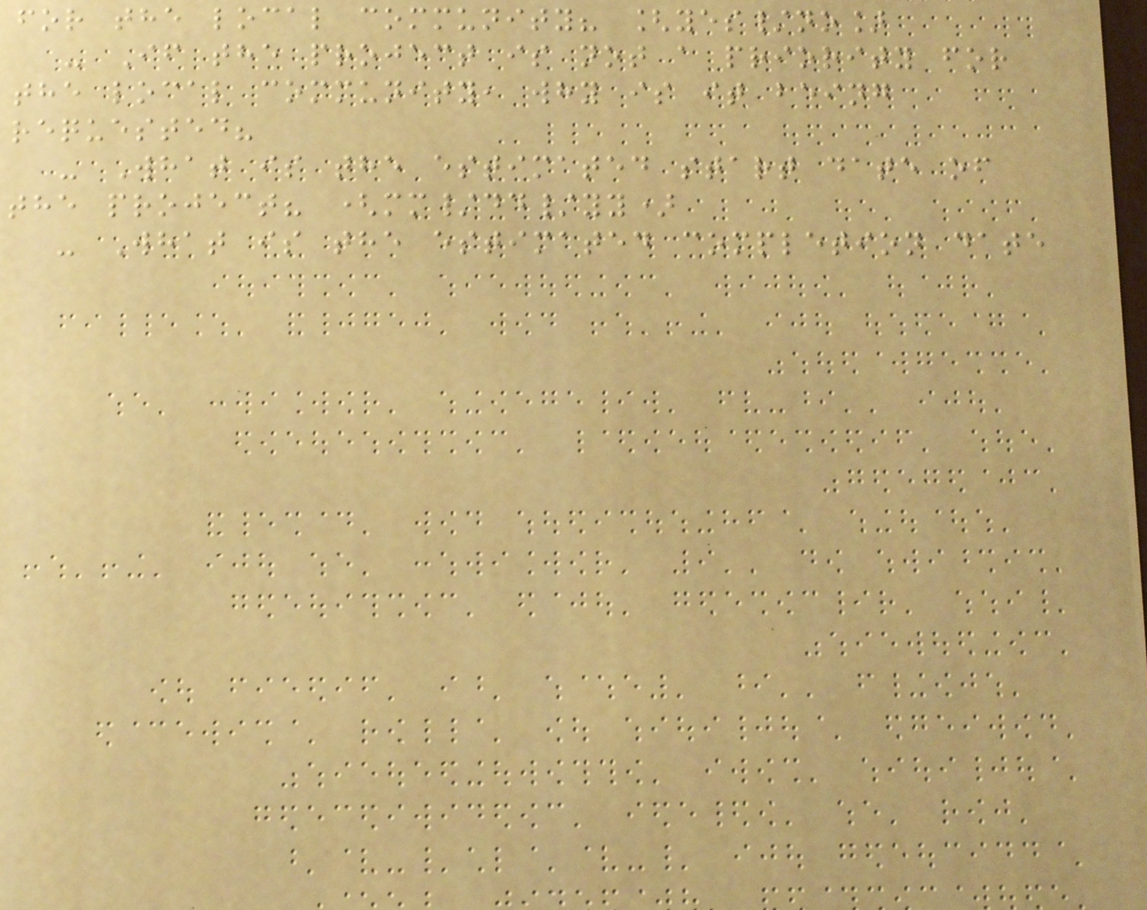for the local community? [yes/no]
- If the project is not a priority for
the local community, why is it being
requested?
- What is the estimated start date of
the project? (mm/dd/yy)
- What is the estimated completion date
